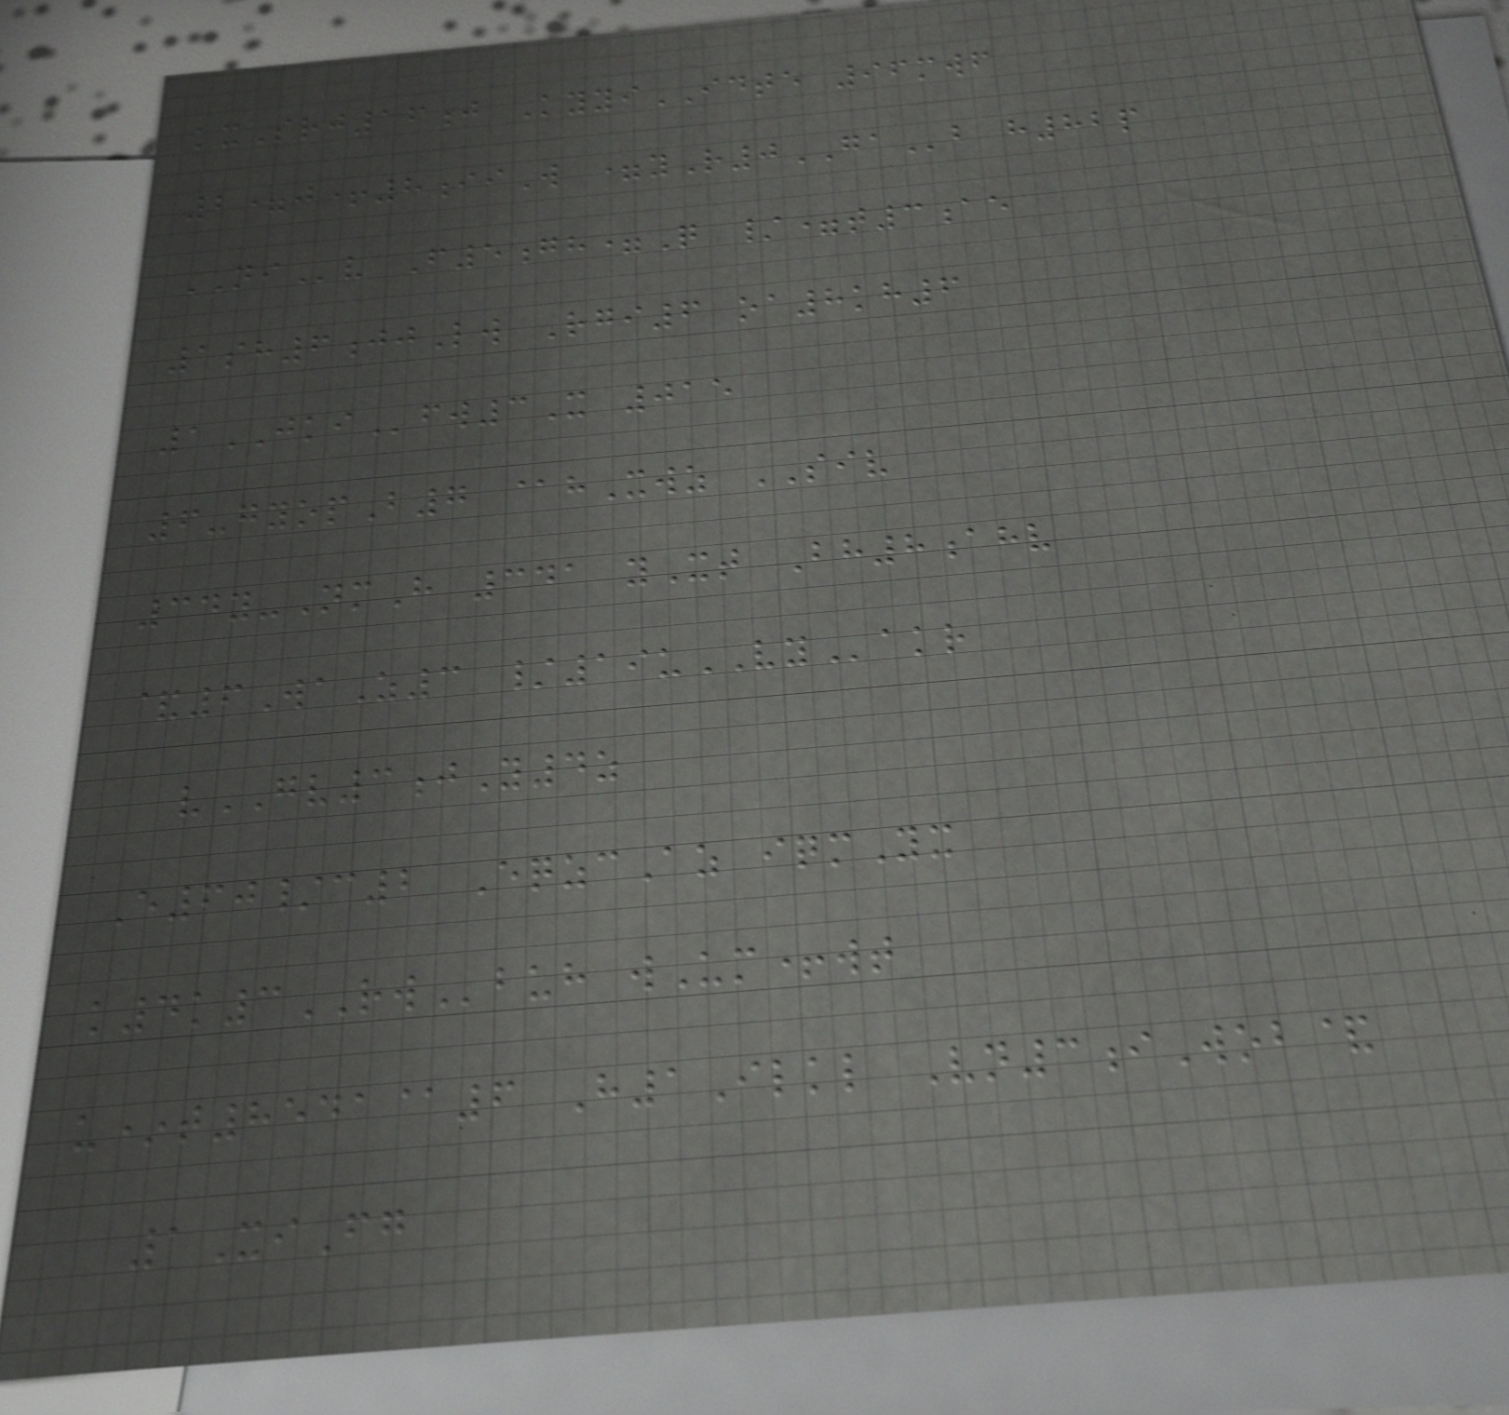kxSrj16j KyyiIDTE 96mwf
2=j+8iiW =yR0GAb h82p
NIv F5gh=Q /=t3ae
1sh6jjLw Rgi6 oa8kh6
1JKIfw3X 015
6-gyopB7 @hXwz SIV
34y-NmH 341 yXt Bh8ahv
&6WaZ3 /19uVYakr
vGV3jY4z
E60/c2 EqzcAz iqmYx
k4k3RWbuh wUm+wt
u*t8541@6 H1Ilkl Vn3iWob&
1XiFg
